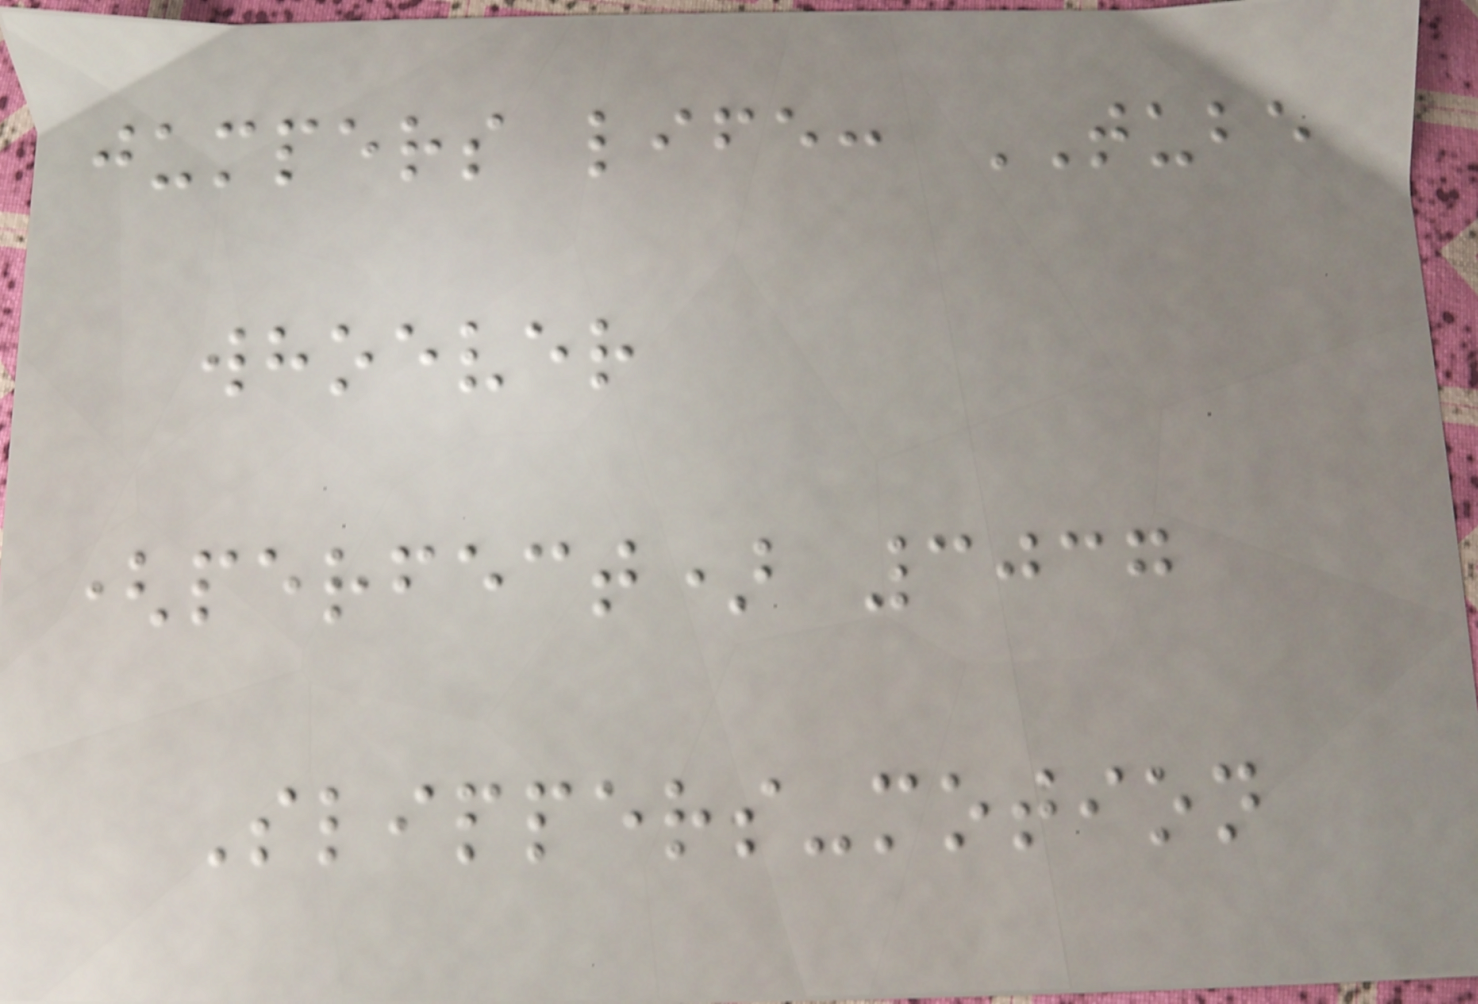jumpers life: TUBE
whoever
(perfect) 3037
Slippers-motion
